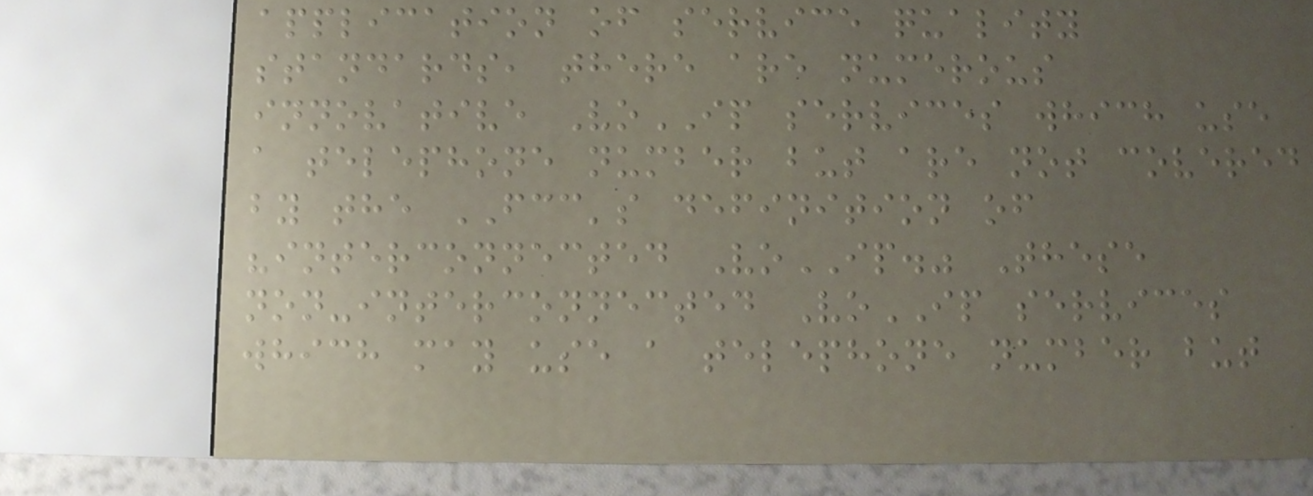application of service quality
standards, there are numerous
innovative VoIP services which use
a telephone number but are not covered
by the FCC's definition of
"interconnected VoIP." These
non-interconnected VoIP services
which may use a telephone number but
